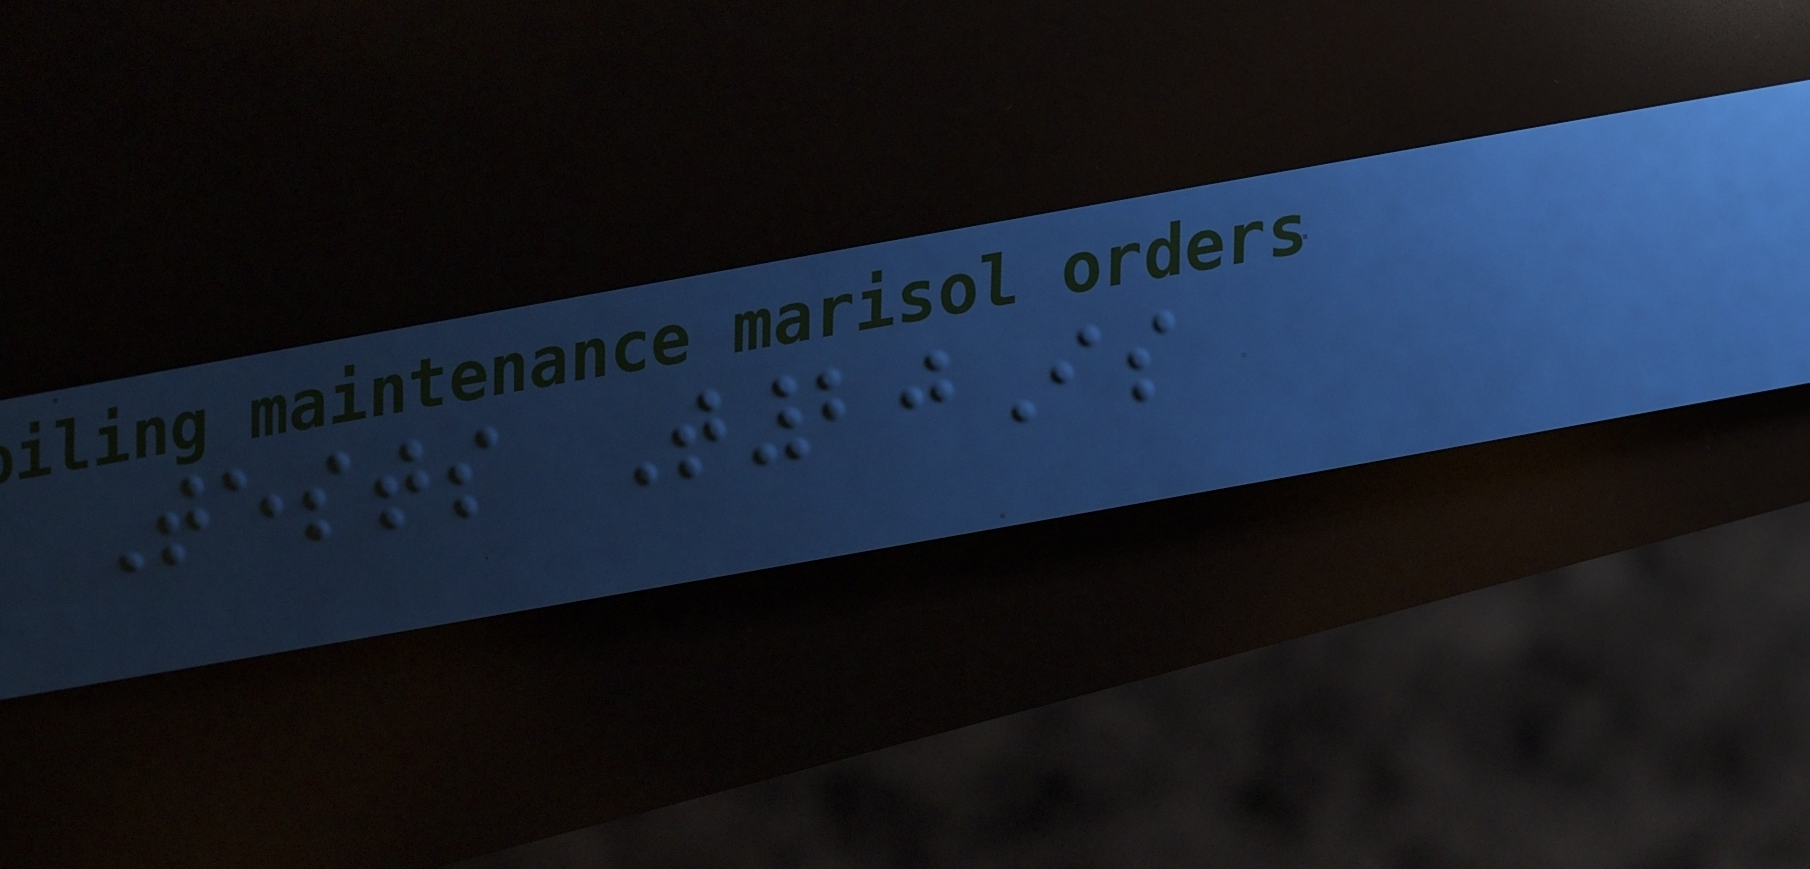Tests T20Is
